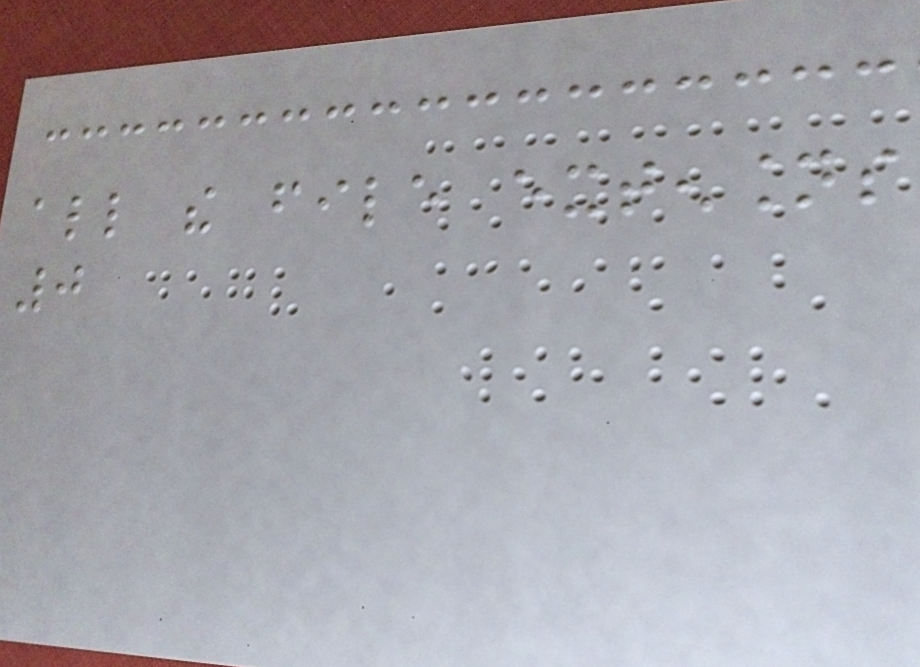all the file extensions
0
